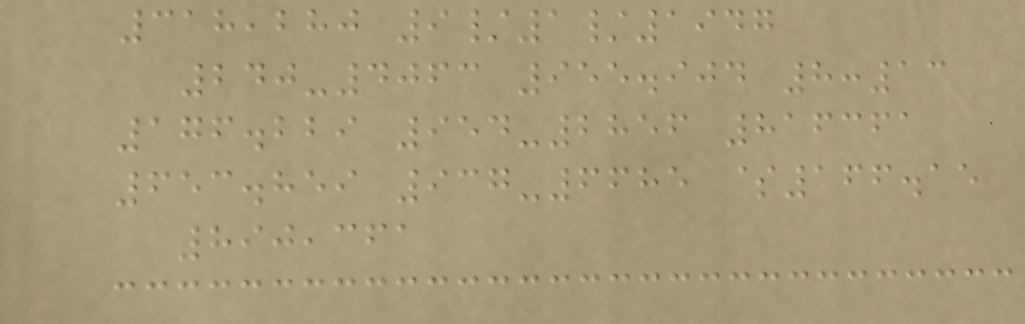318,280 9/1/1947
240-4063 955.904 8:13
176.229 954-2856 816361
653.859 937-6685 $166.15
890,361
